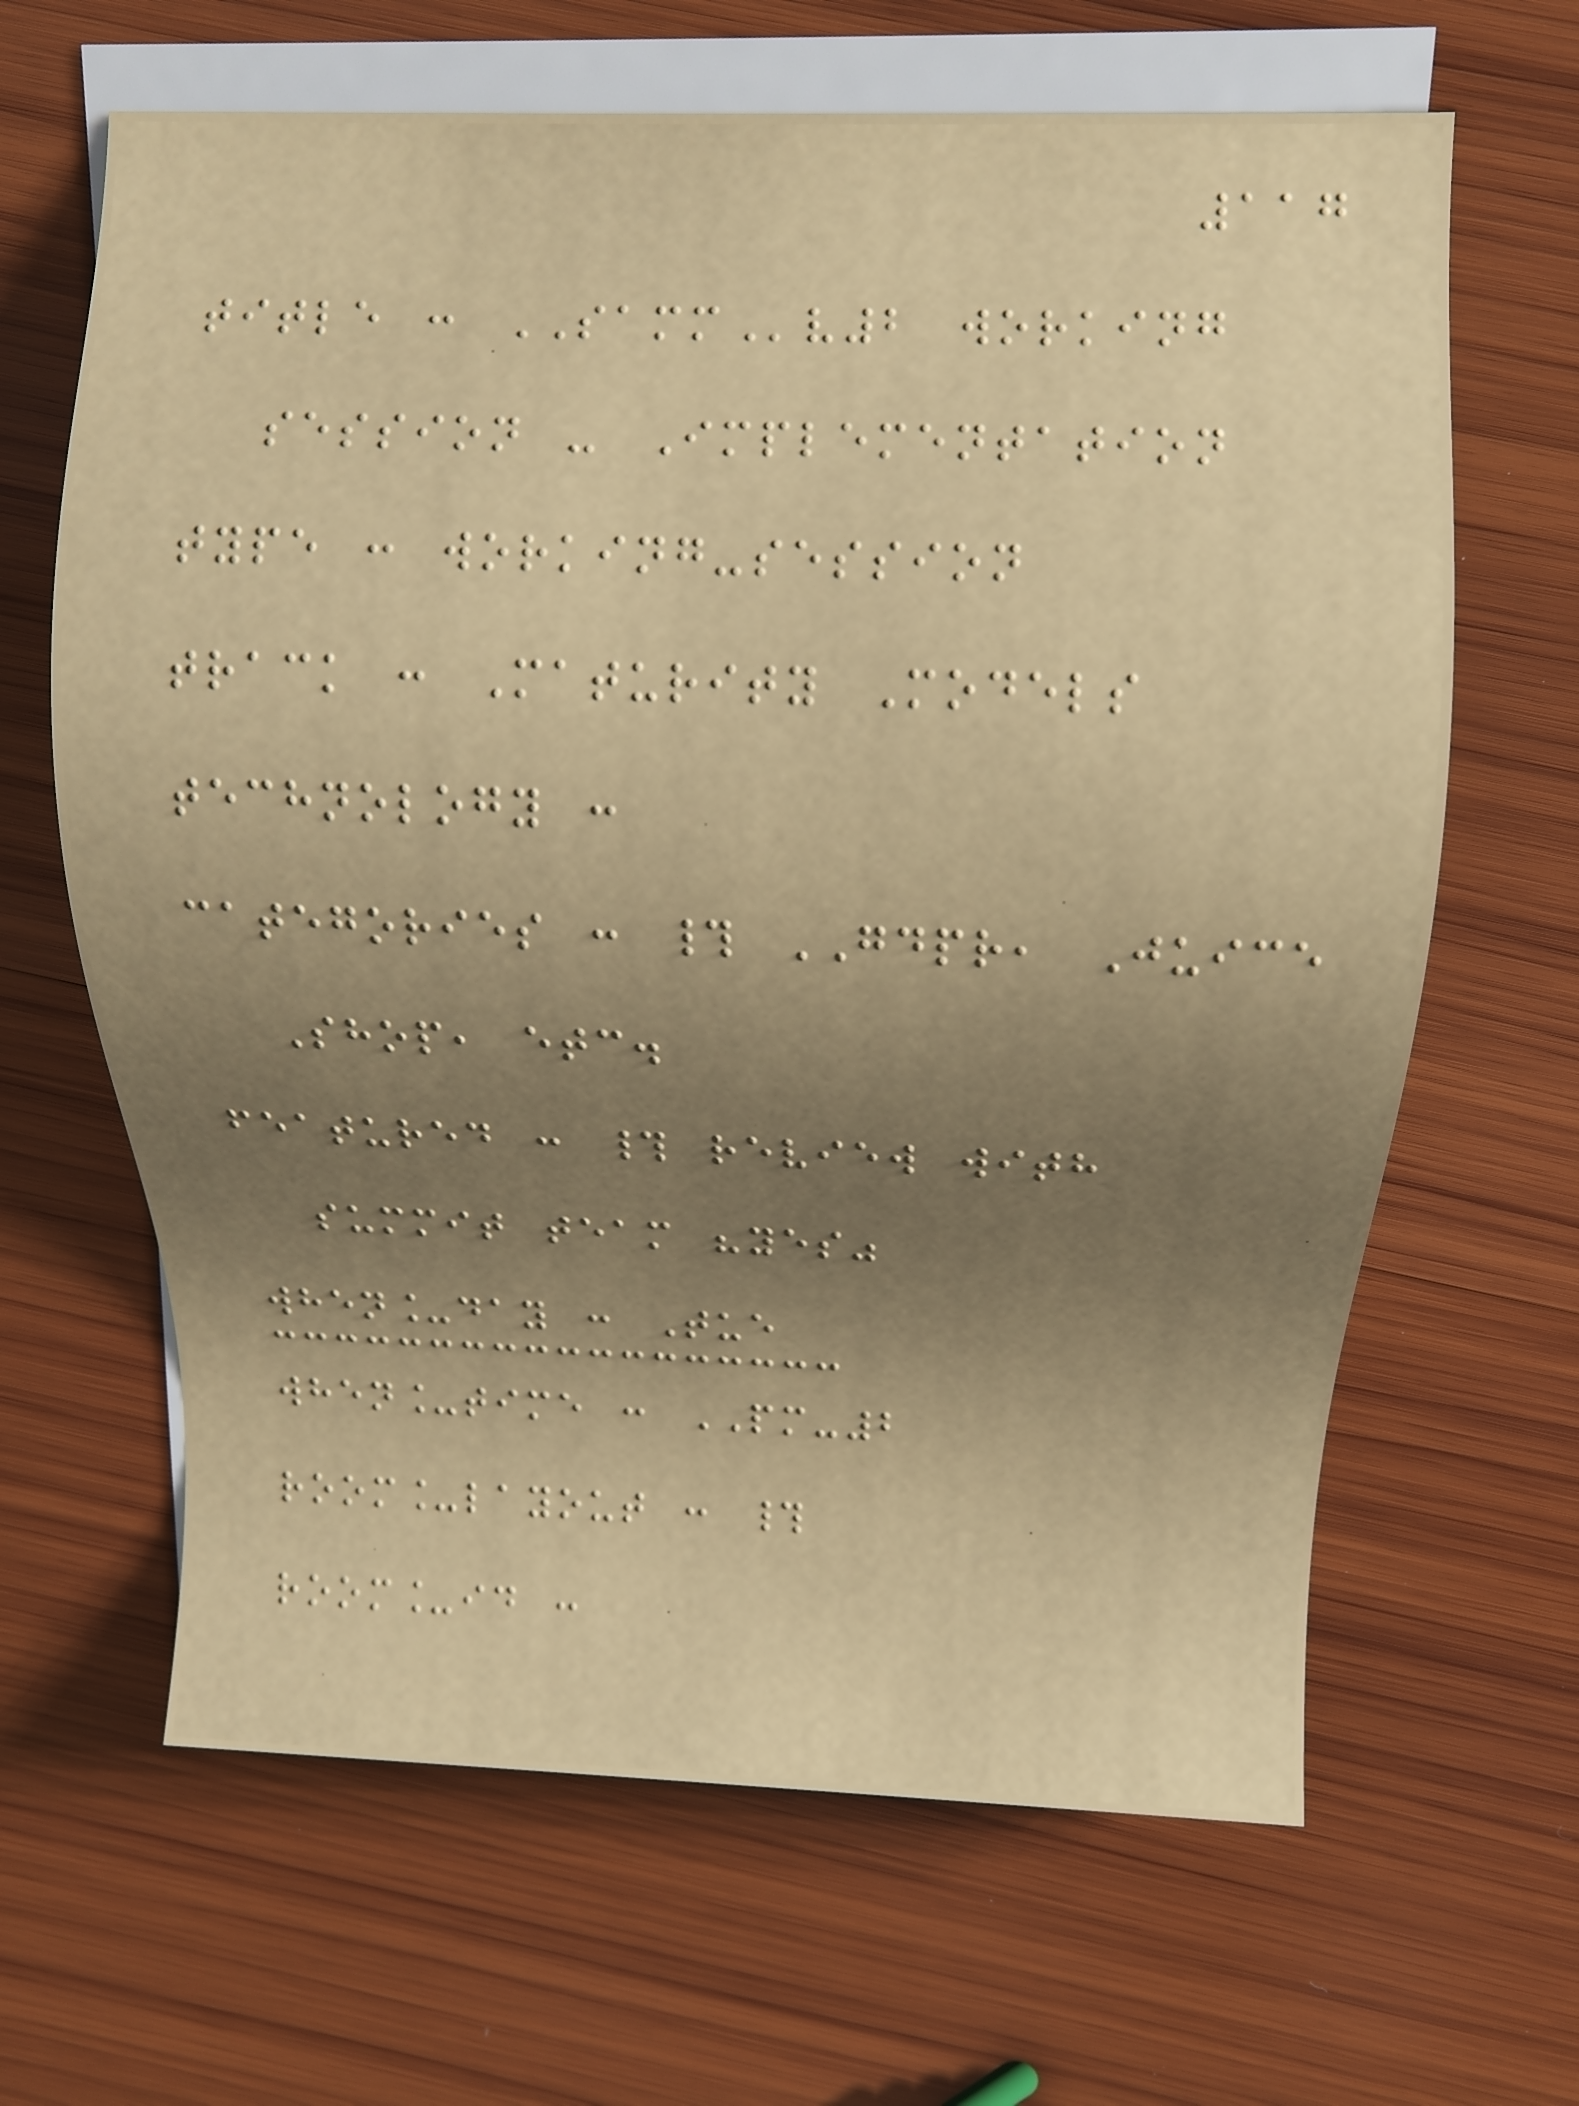117
title : SAMMv2 working
session - Implementation
type : working-session
track : Maturity Models
technology :
categories : # GDPR, Juice
Shop, etc.
featured : # review with
summit team "yes"
when_day : Tue
when_time : PM-2
room_layout : #
room_id :
